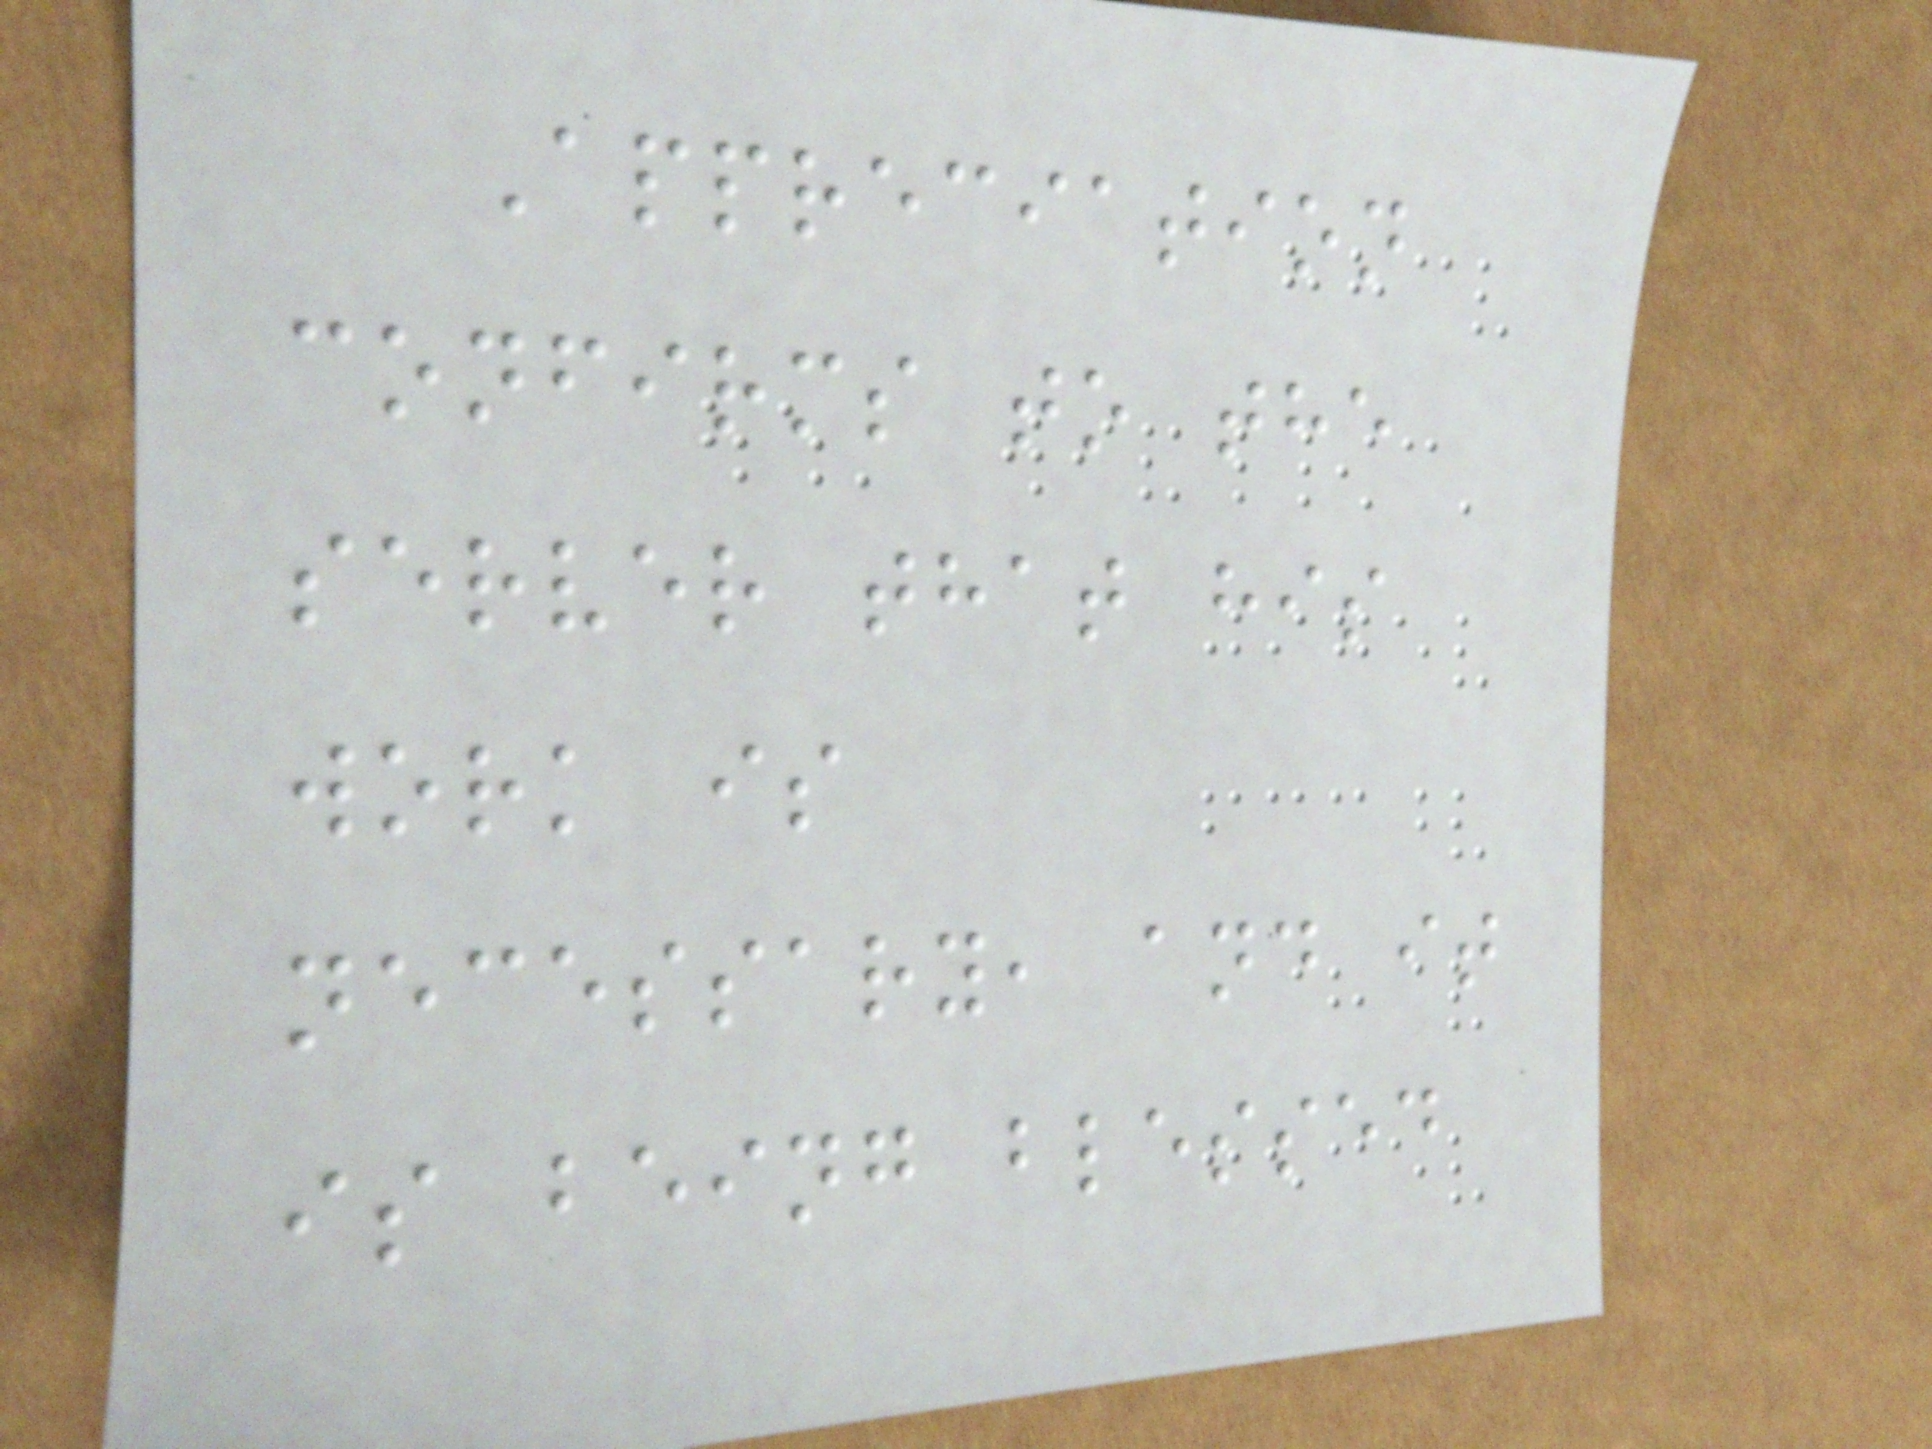Appreciation
confirms to the
server that his
work is
necessary, and it
is being blessed
